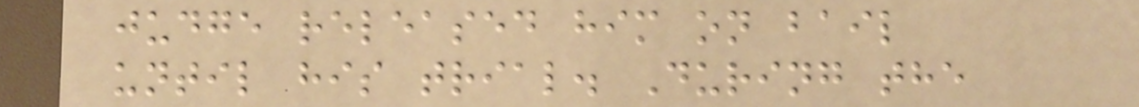judge released him on bail
until his trial. During the
